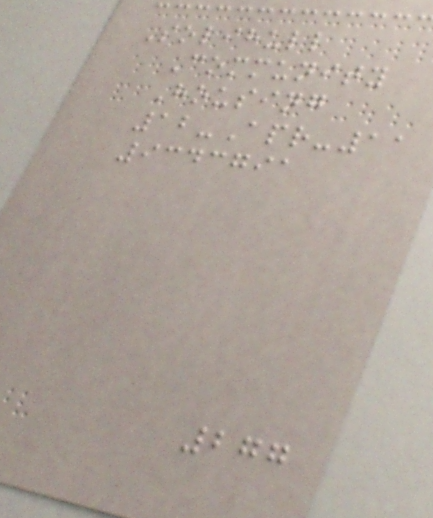Solihull
Community
Housing
12-Apr-11
9343791
277
